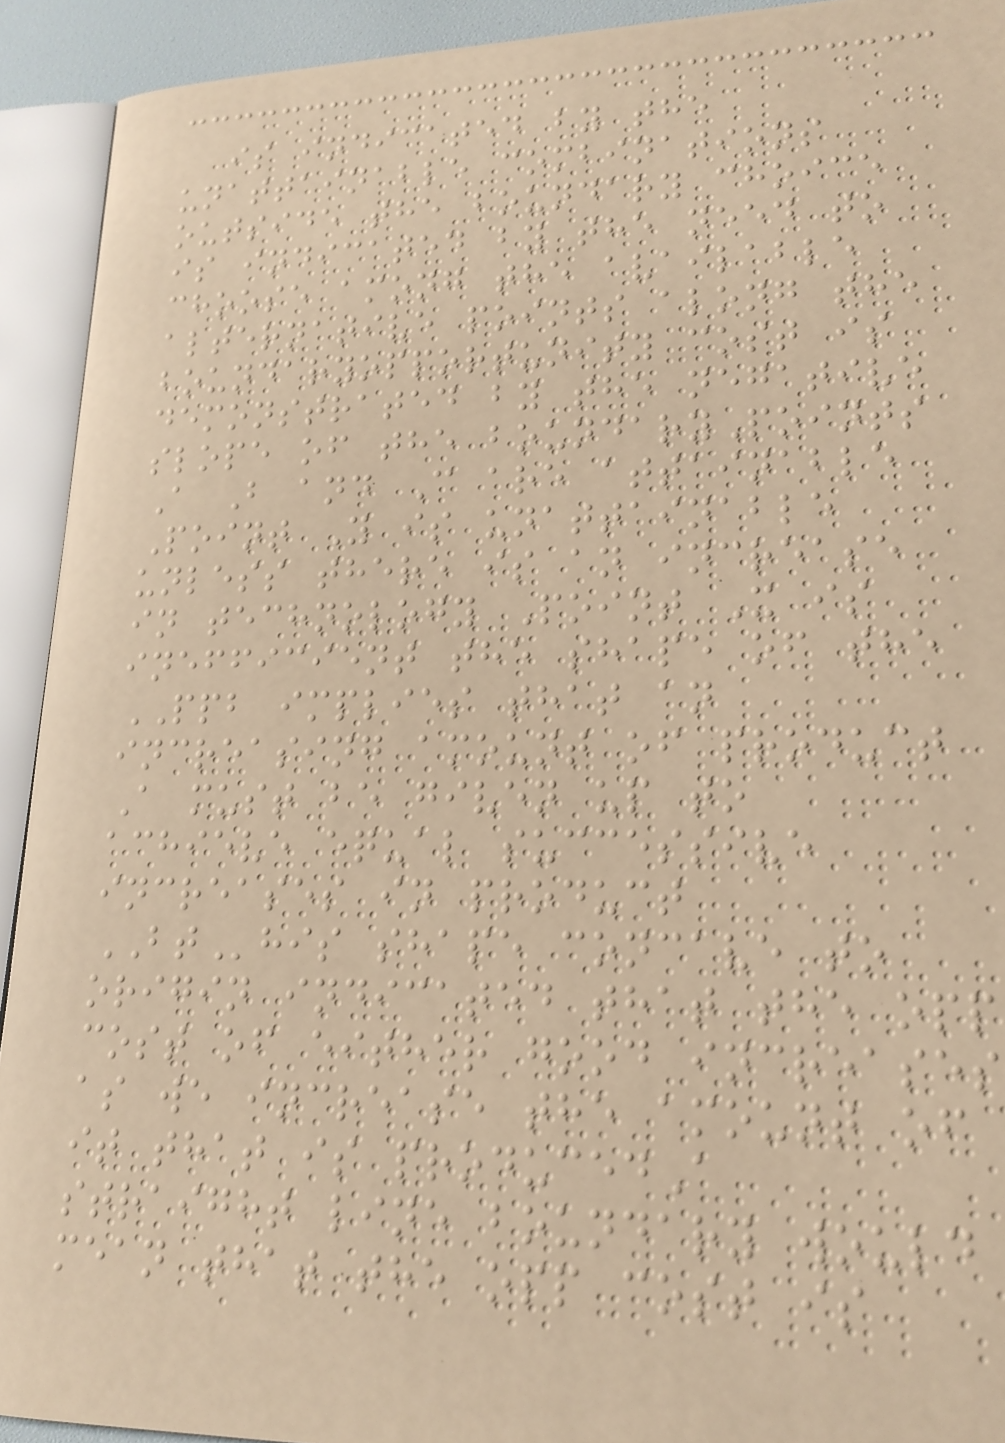is indicated by the
unattainable combinations
outside the boundary choice
is indicated by the need to
choose among the available
alternative points along the
boundaryopportunity cost is
demonstrated by the negative
slope of the boundaryPoints
A B and C are attainable
Point Y is unattainable
unless there is an increase
in technology Point X is
inefficient the shape of the
PPB implies that an
increasing amount of product
A must be given up to
achieve equal successive
increases in product
BThis shape concave to
origin indicated that the opp
cost of either good increases
as we increase the amount of
it that is producedA
straight line boundary would
mean that the opp cost is
